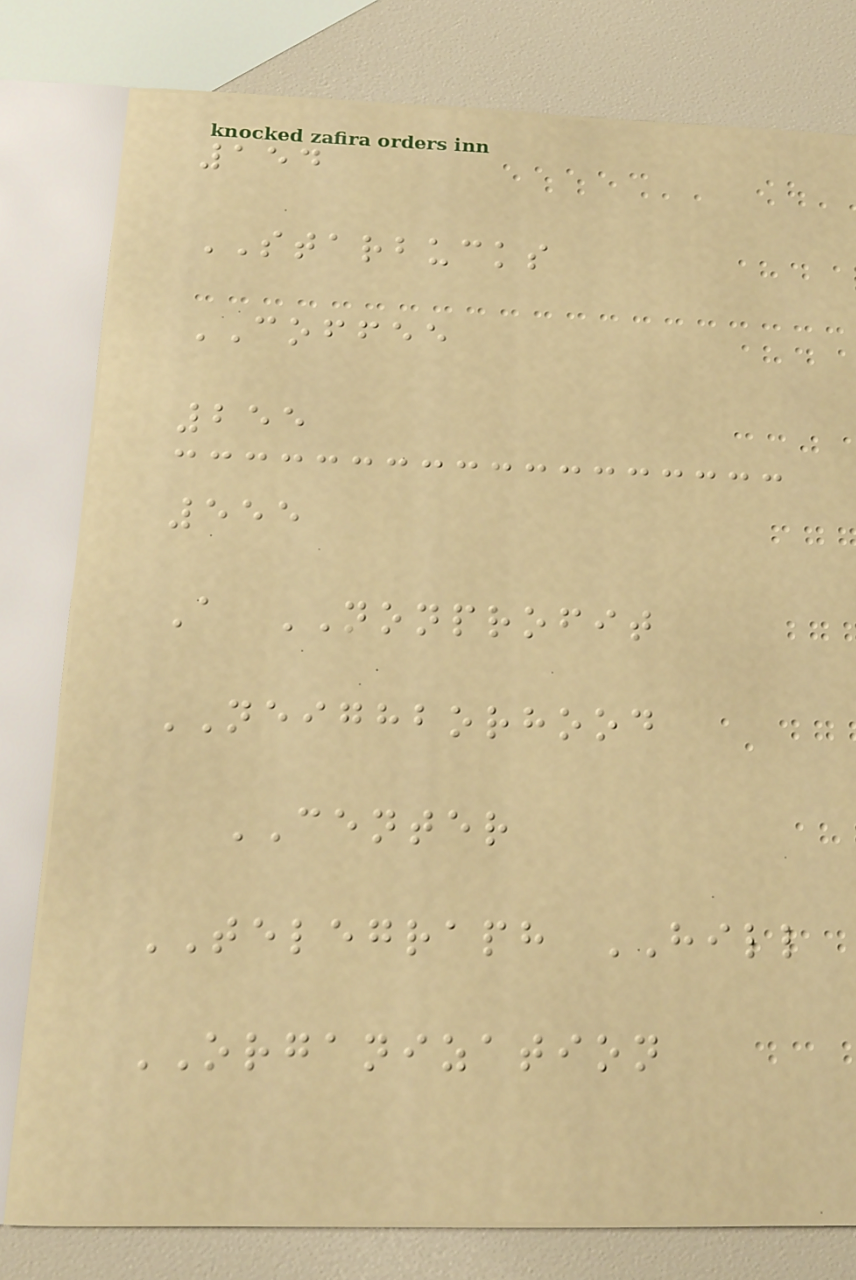154
STARBUCKS
COFFEE
255
555
A NONPROFIT
NEIGHBORHOOD
CENTER
TELEGRAPH HILL
ORGANIZATION
